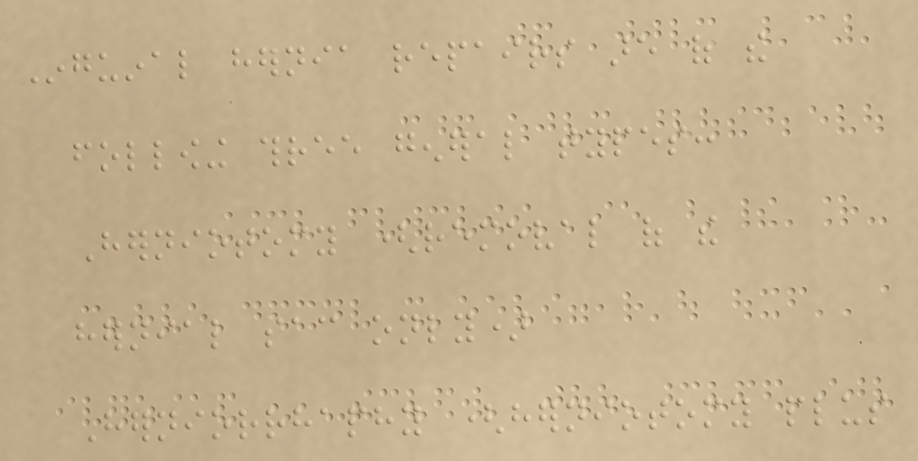Inguinal hernia repairs are of the
following three general types:
Herniotomy (removal of the
hernial sac only)
Herniorrhaphy (herniotomy plus
